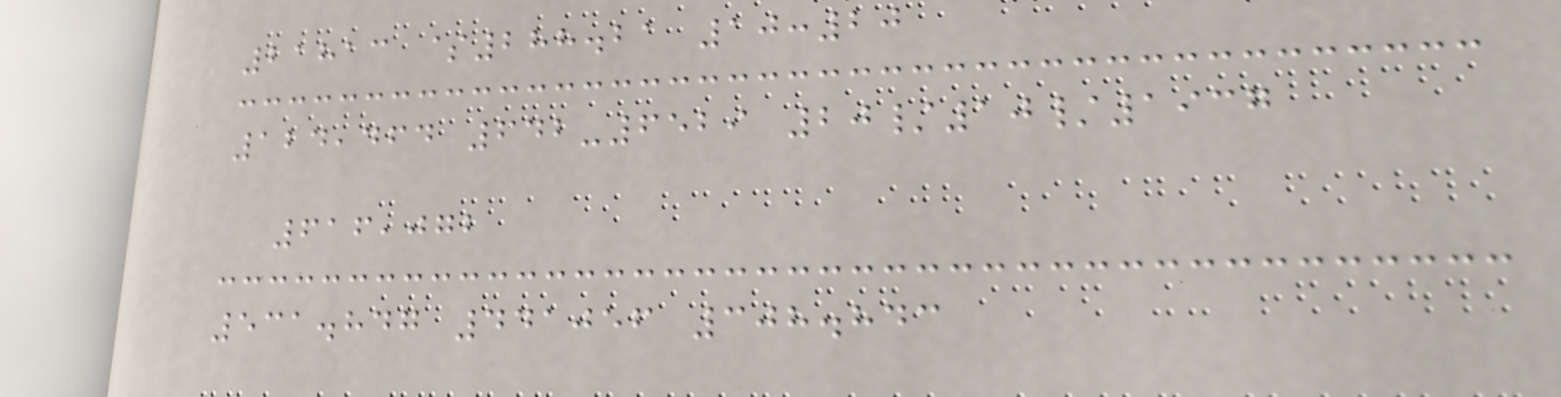21813 $288.21 10:20
124,464 642-6529 20/10/1937
616,072
531.847 441056 308.843
